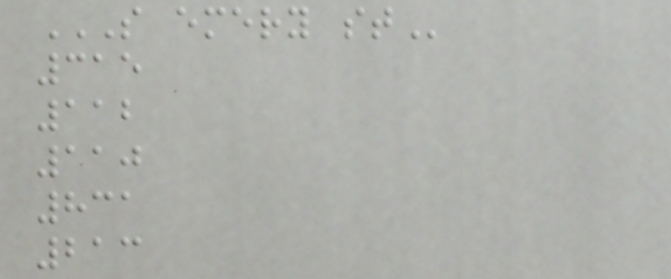S EMERY ST
315
112
110
831
213
